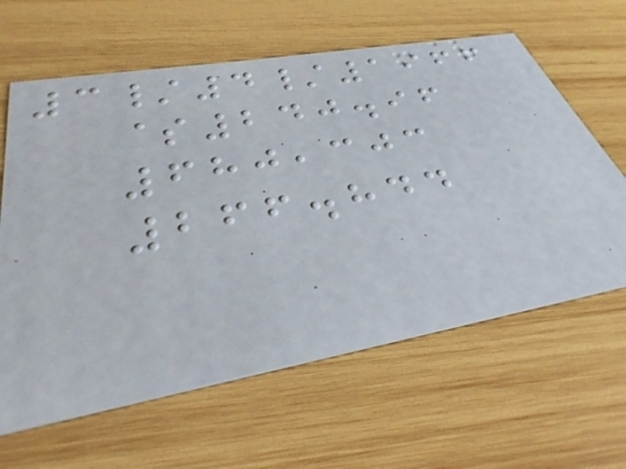3/4/1966
$240.96
680,303
266.844
